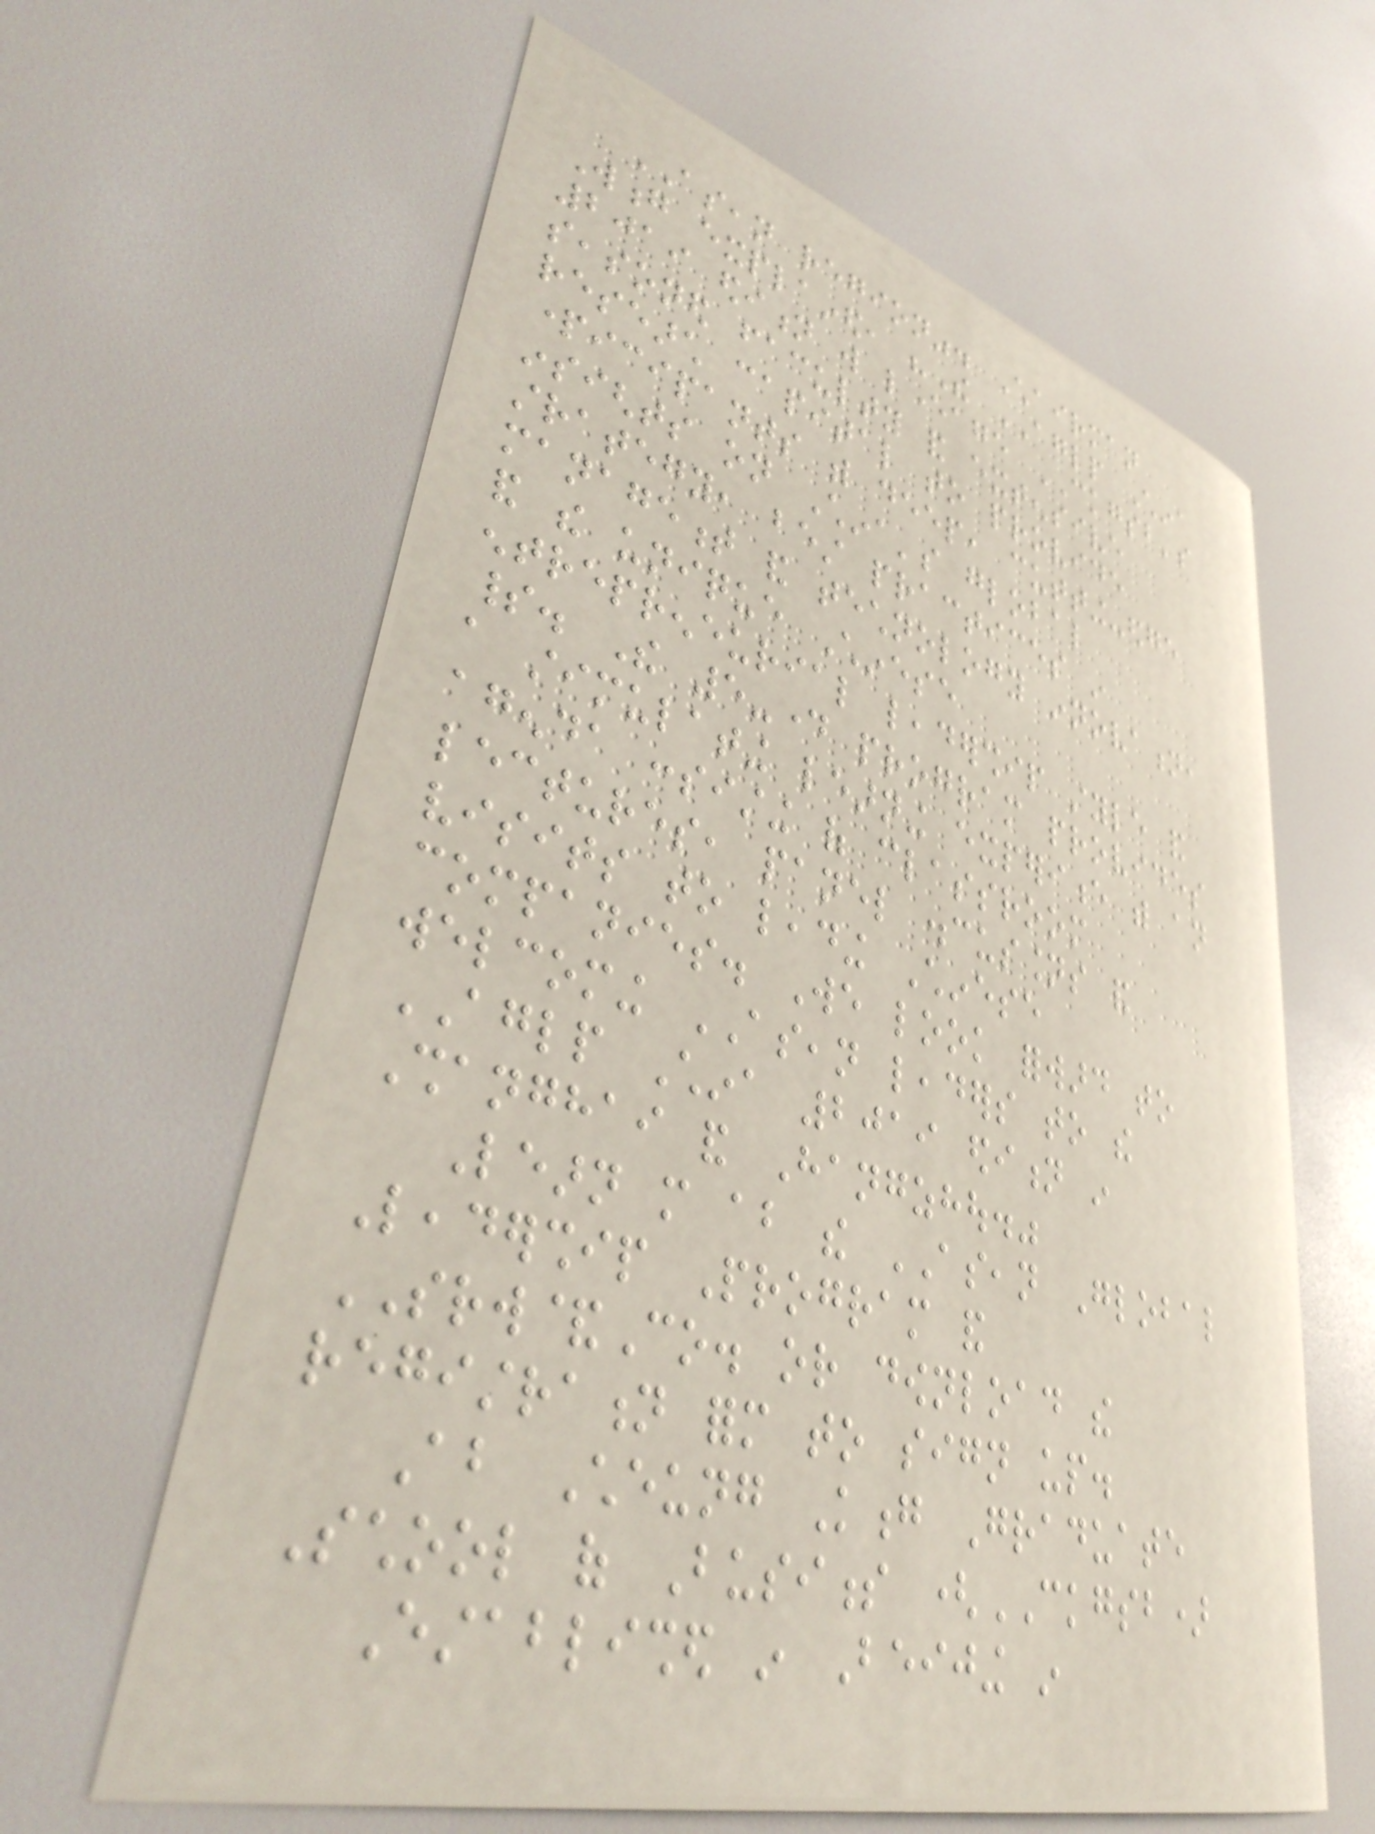ASEAN region". Chairman
Wong explained, "The AGLP China
2019 edition will leverage CKGSB's
seasoned faculty and extensive
research capital to provide
participants with deep, cutting-edge
insights on China's global
strategy, best practices in
management and technology innovation,
and the unique Chinese
entrepreneurial leadership style and
spirit. The 5-day program provides
a stimulating learning experience with an
agenda consisting of classroom
lectures, panel discussions and
visits to leading Chinese
companies. We look forward to
welcoming ASEAN leaders to the
AGLP China 2019 edition in
Shanghai and Hangzhou."
Learn more about the ASEAN Global
Leadership Program and
SRW&Co. or download the
registration form to sign up.
About Cheung Kong Graduate
School of Business (CKGSB)
Established in Beijing in
